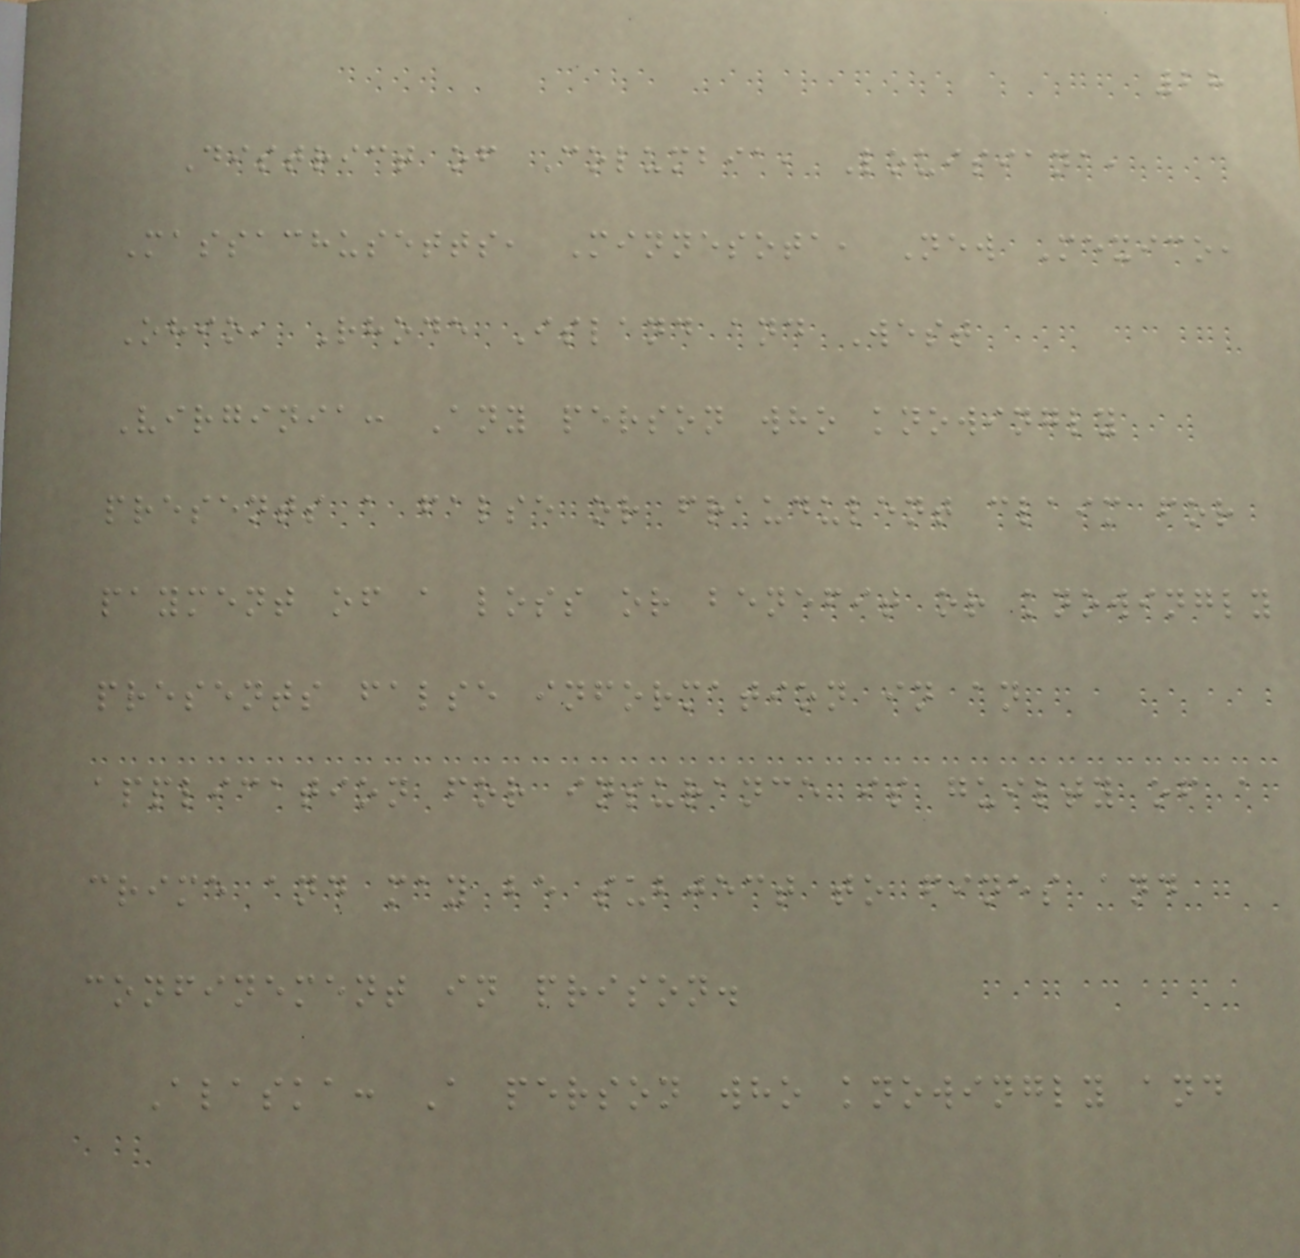28
District of Columbia, Louisiana,
Massachusetts, Minnesota, New Mexico,
Ohio, Rhode Island and West
Virginia: Any person who knowingly
presents a false or fraudulent claim for
payment of a loss or benefit or knowingly
presents false information in an
application for insurance is guilty of a
crime and may be subject to fines and
confinement in prison.
Alaska: A person who knowingly and
